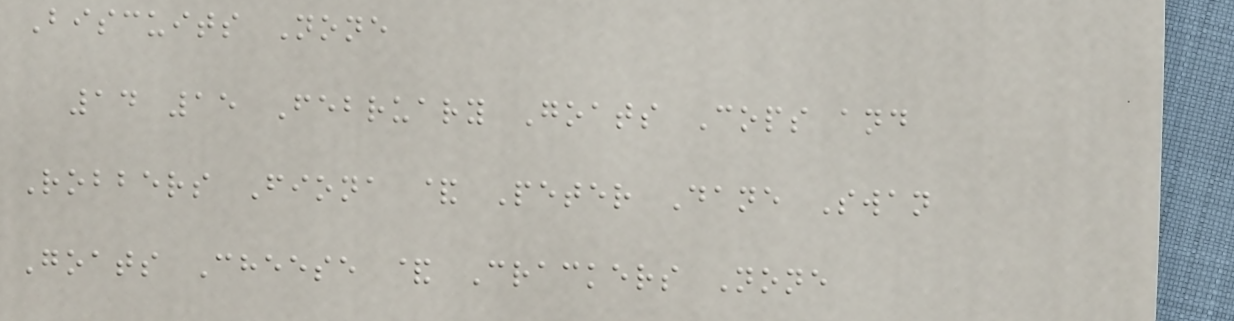Biscuits None
14 15 February Goats Cops and
Robbers Fiona & Peter Dane Swan
Goats Cheese & Crackers None
